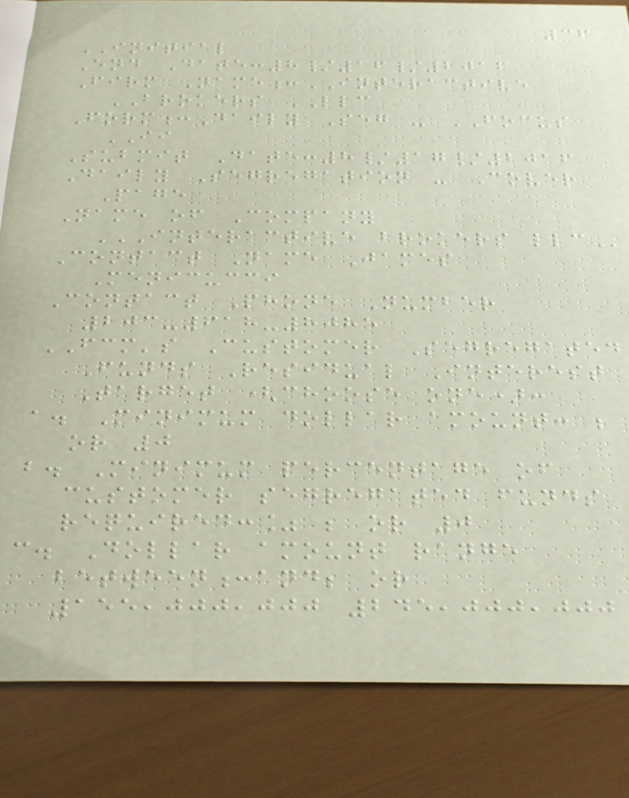36
INITIAL
End Date:8/16/2016
Firm Name:INTERACTIVE
BROKERS LLC
Form:Daily Seg - FOCUS
II
Submit Date:8/17/2016
Daily Segregation - Cover
Page
Name of Company
INTERACTIVE BROKERS LLC
Contact Name James
Menicucci
Contact Phone Number
203-618-8085
FCM's Customer Segregated
Funds Residual Interest
Target (choose one):
a. Minimum dollar amount: ;
or 0
b. Minimum percentage of
customer segregated funds
required:% ; or 0
c. Dollar amount range
between:and; or
155,000,000 245,000,000
